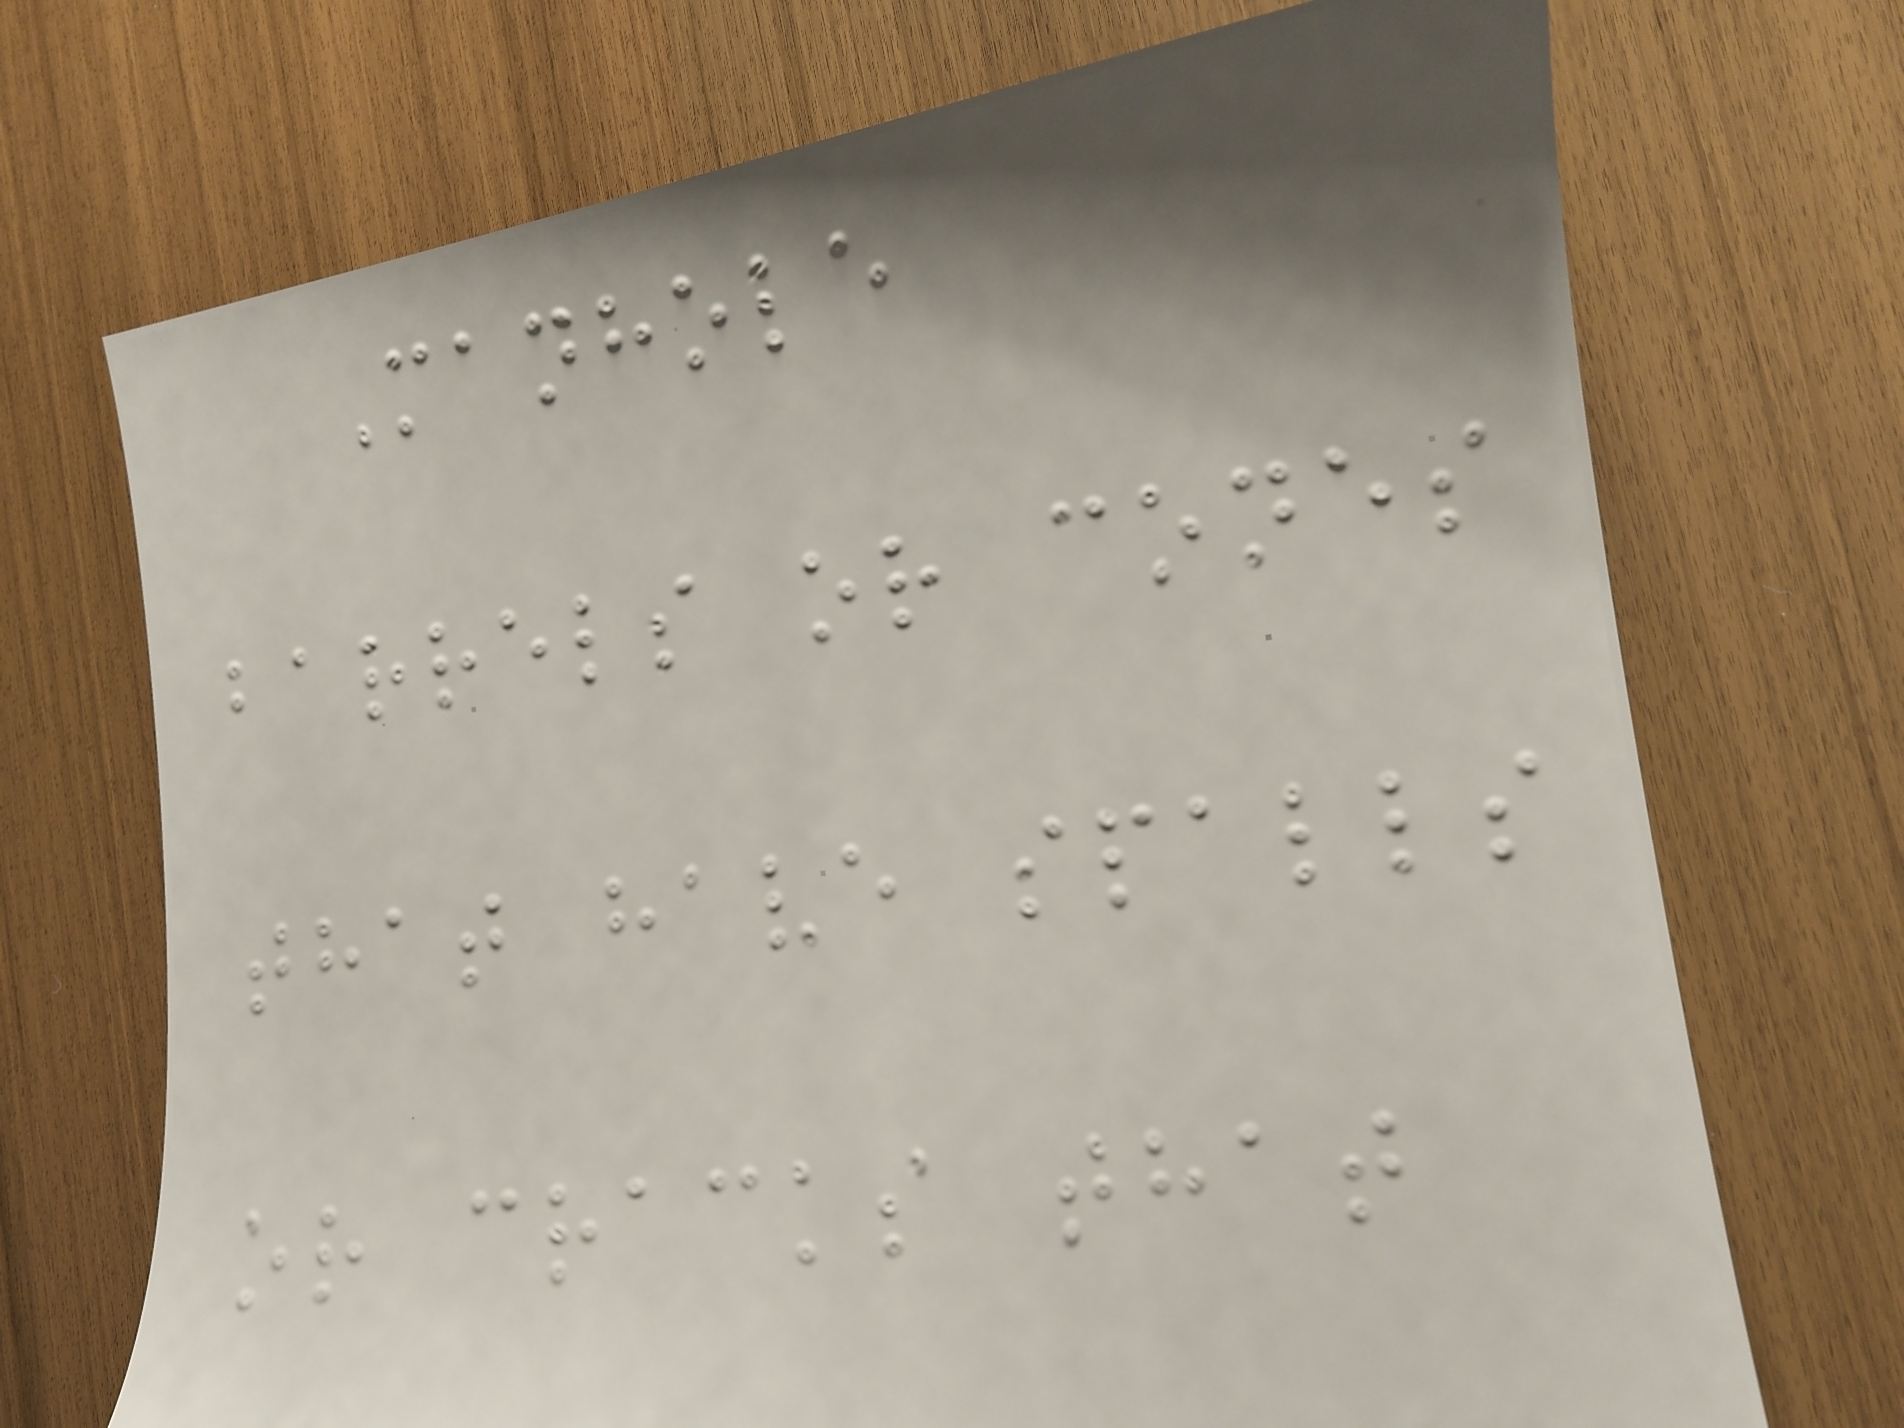Manhole
barrels or cones
that have spalls
or cracks that
